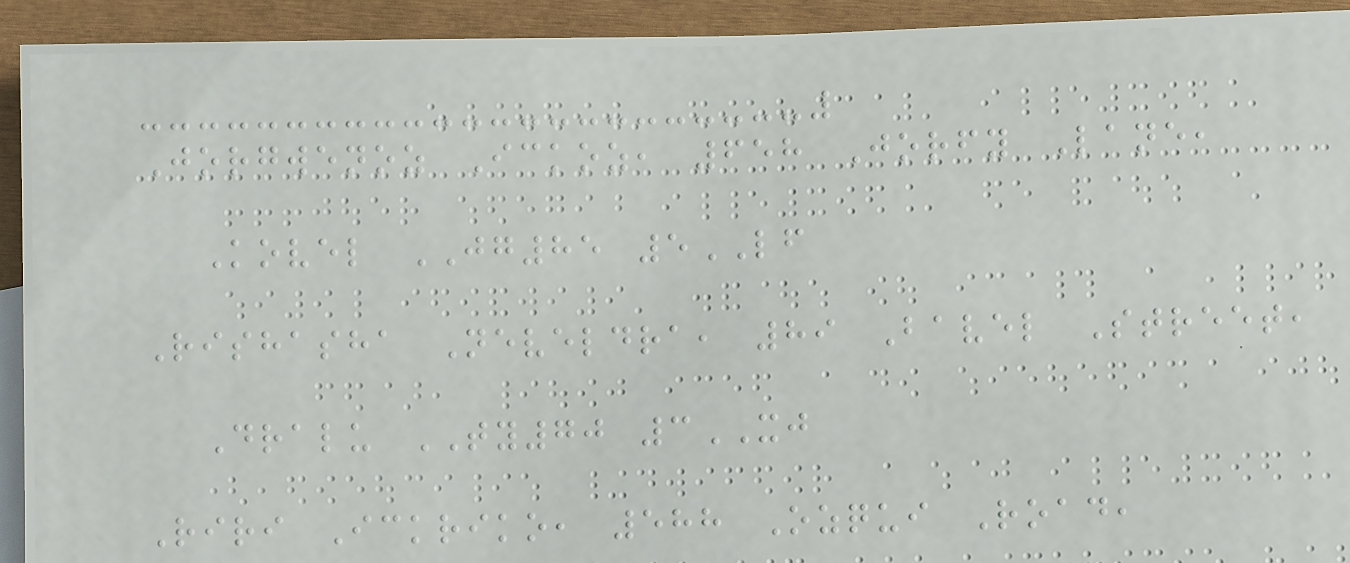Jorgwenoz Ickoz, 658 Jorfy Lane,
Kovel JG85 5LF
Rishasha Neveldra, 89 Bavel Street,
Dralu TY70 3XJ
Riri Ickriko, 588 Ozqui Road,
